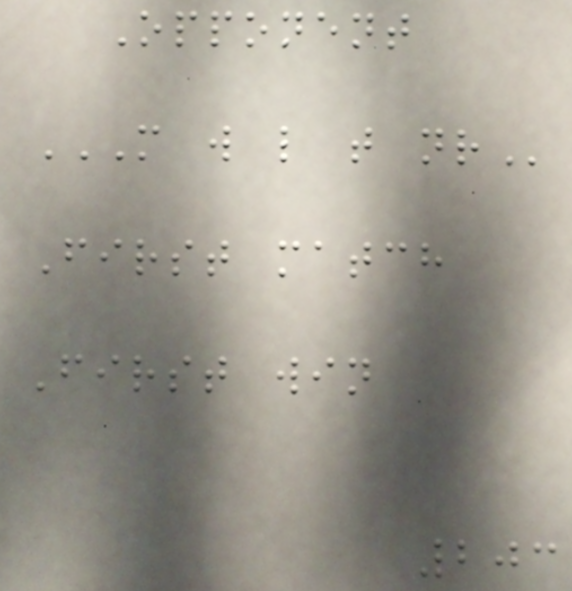Opponent
M W L T NR
First match
First win
203
